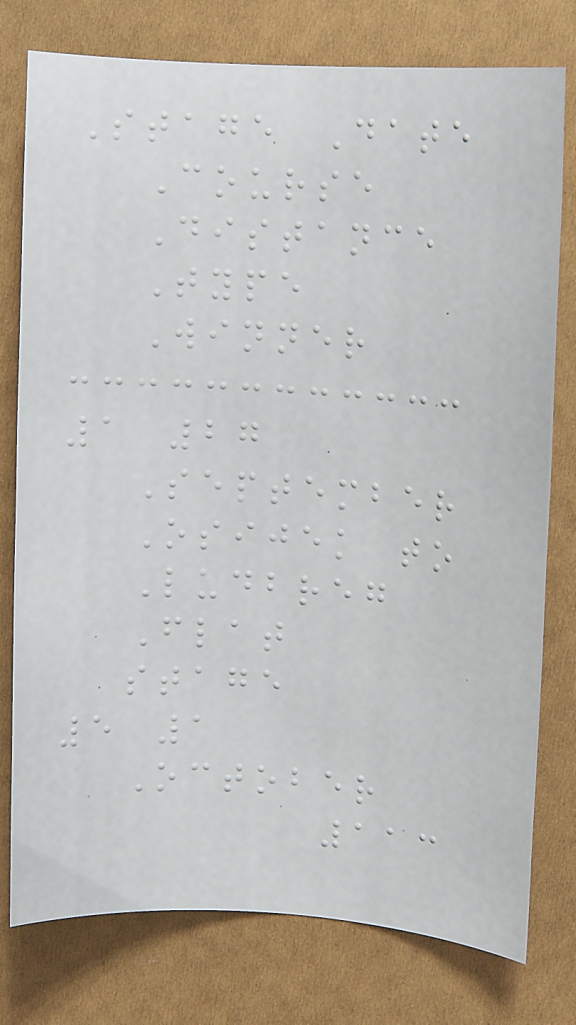Stage Date
Course
Distance
Type
Winner
1 27
September
Osijek to
Ludbreg
Flat
stage
5 1
October
113
